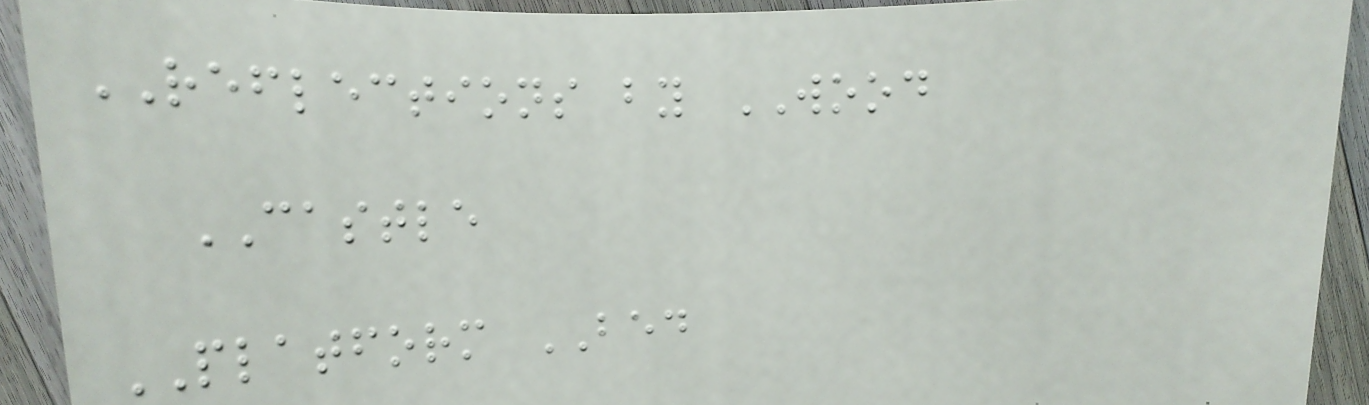REFLECTIONS by WOOD
CASTLE
PLATFORM BED
